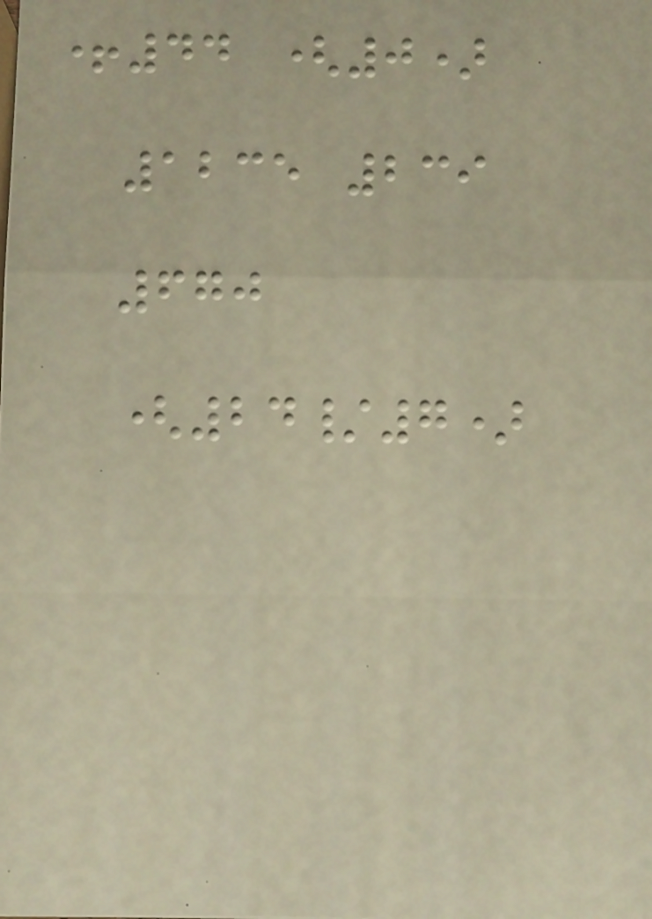+44 (0)
1235 239
670
(24/7)
